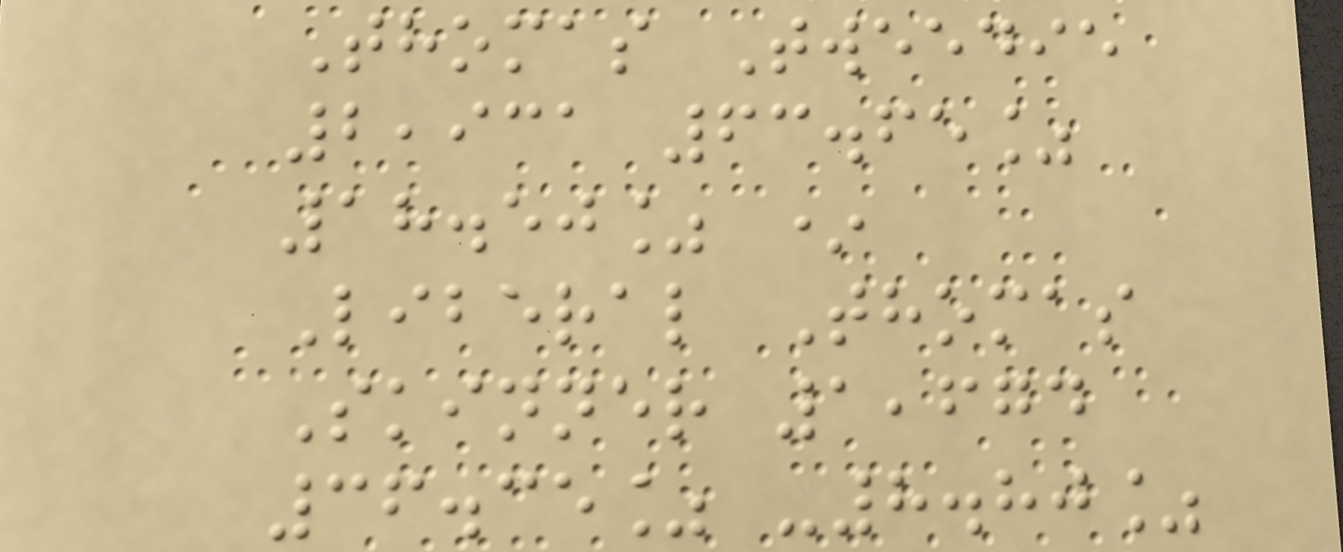Thomas Tweedie
2,931 63.65%
18.50% *
Liberal Thomas
Skinner 1,674
36.35% -8.80%
